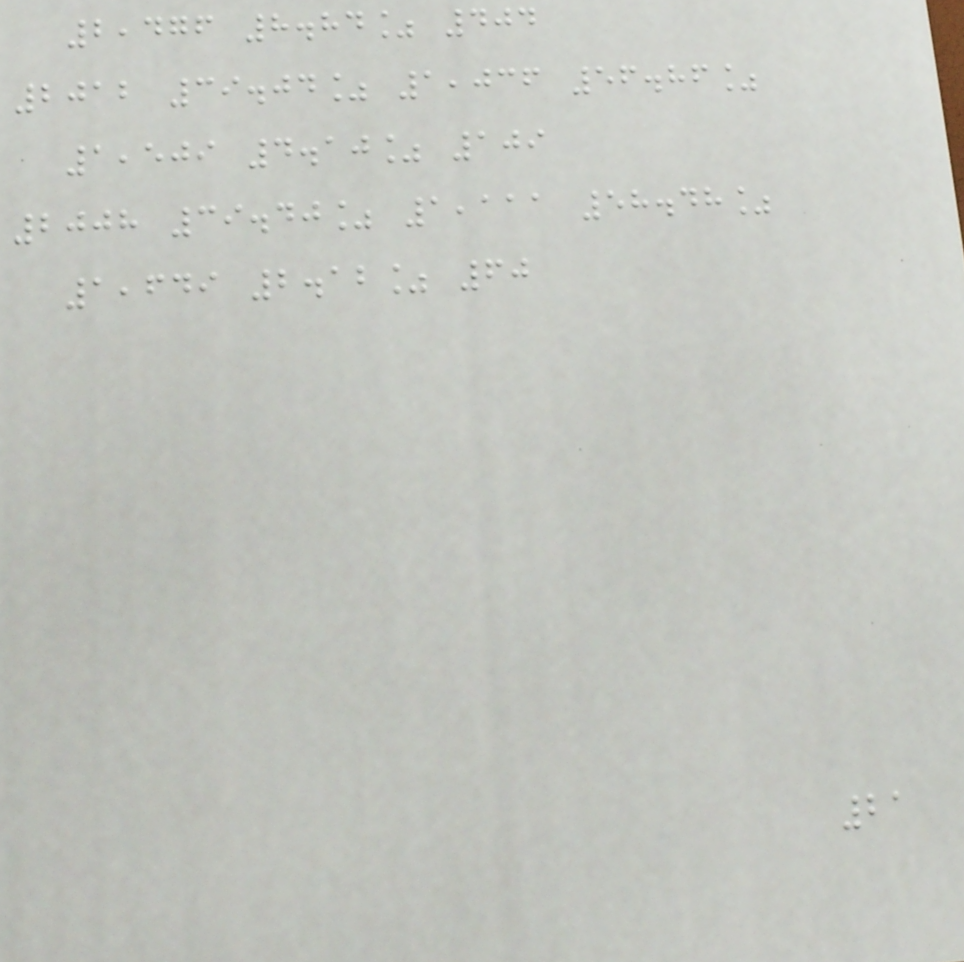2,476 8.84% 404
2012 39.04% 1,036 56.86%
1,509 4.10% 109
2008 39.40% 1,111 58.48%
1,649 2.12% 60
21
